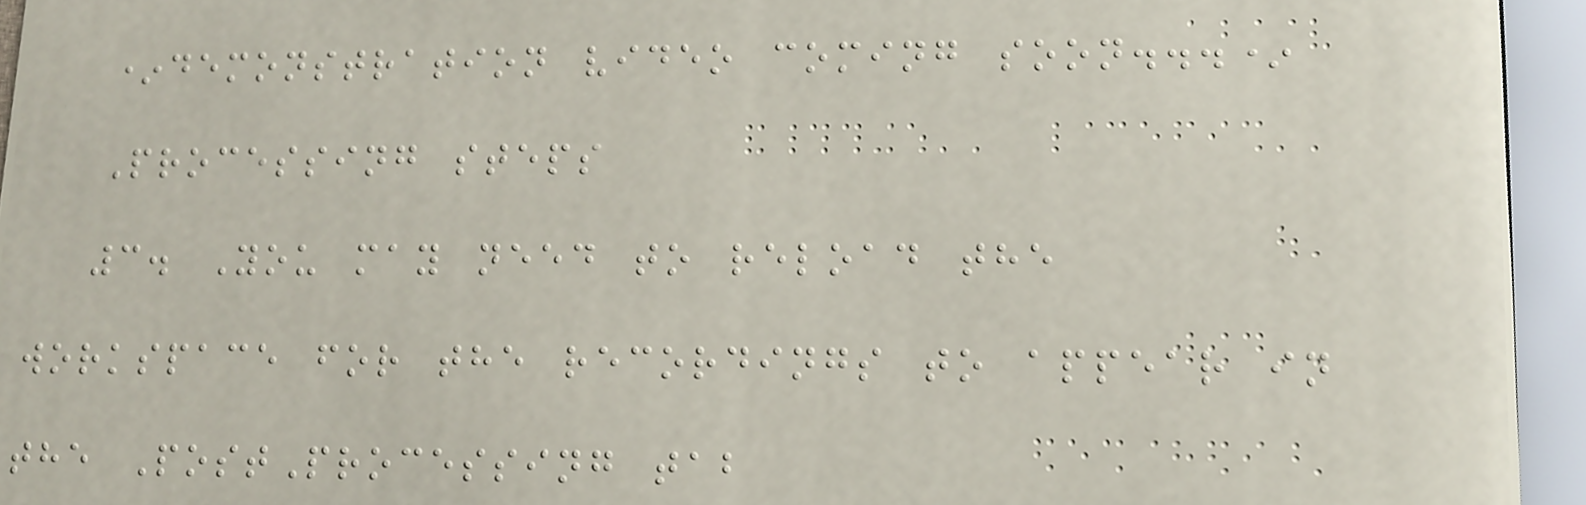*demonstration video coming soon...*
Processing steps
3. You may need to reload the
workspace for the recordings to appear in
the PostProcessing tab
